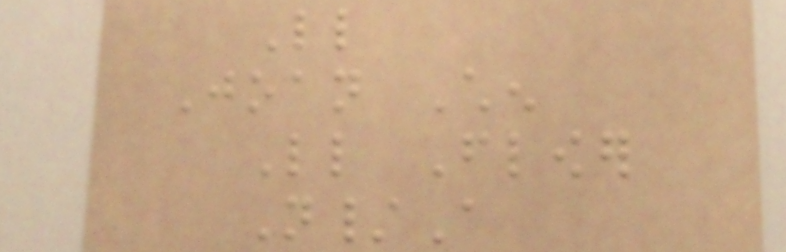Little
Joan Chen
Little Flower
N/A
